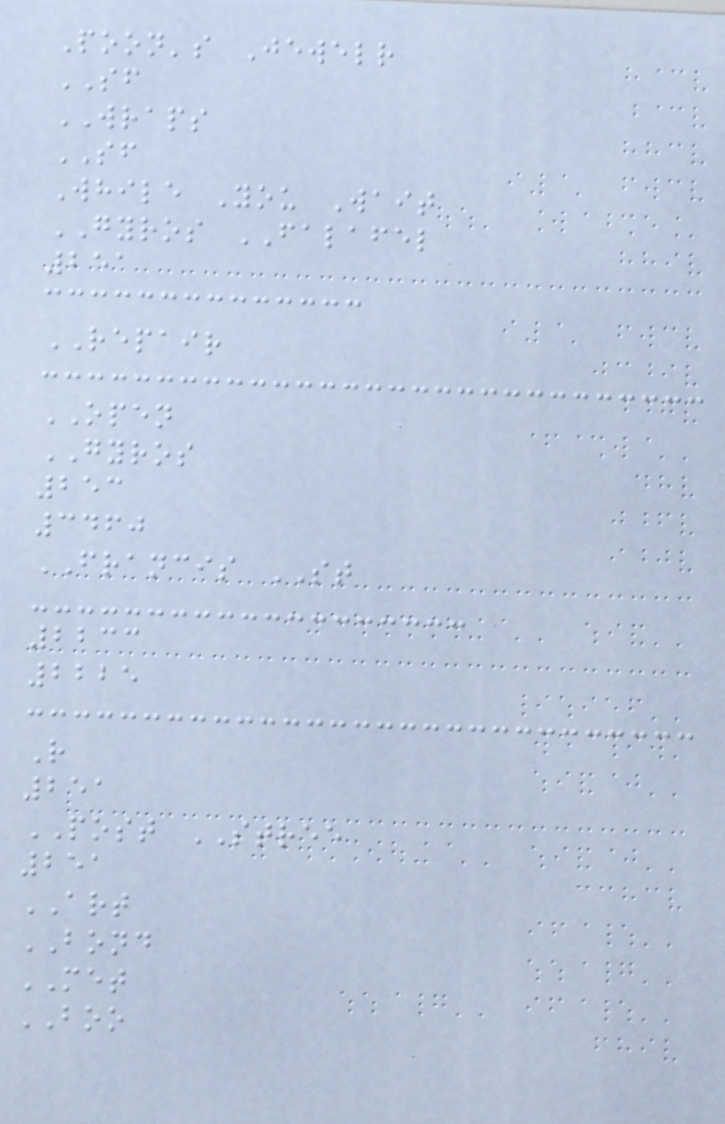Poon's Jewelr
SF
WRAPS
SF
While You Wait
GYROS FALAFEL
251
REPAIR
OPEN
GYROS
253
3460
FRANCIS ST
2233
2225
R
251
POST STREE
251
ART
BOND
MET
BOO
